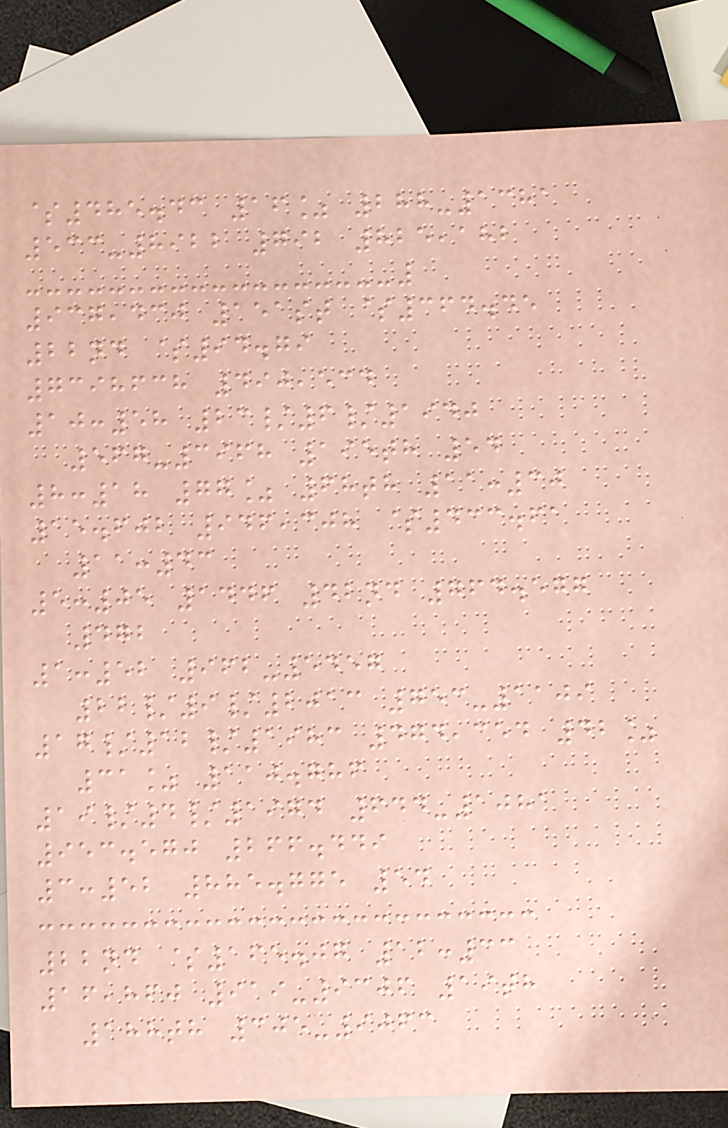$485.43 16% 288-1381
533-8922 792 825,182
937,430 151st $364.45
22nd $94.79
7398638 490,534
10:58 23/6/1940
567-3968 195th 54
8:18 77% 68th 11:30
15.602 946,308 $433.61
11:43
5:05 1446 42nd 764.577
472
1:52 962-5457
22/9/2013 753-1109
17/12/1983 474,354 42%
31% 110.786
19/4/1974 644-1081
953.570 266.449
3:52 885.775 54
22nd $165.07 12:33
16,860 919-9306 19th
188th 305-9063
